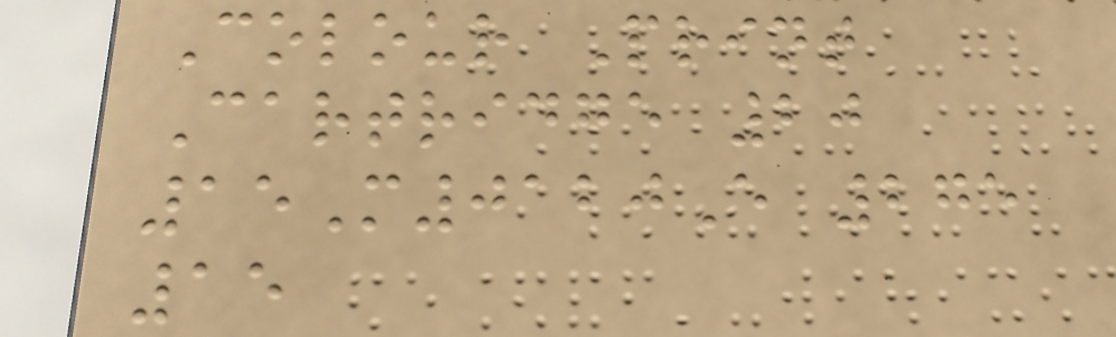Colour Print
Cartridge 20
15M0120E 275
15
